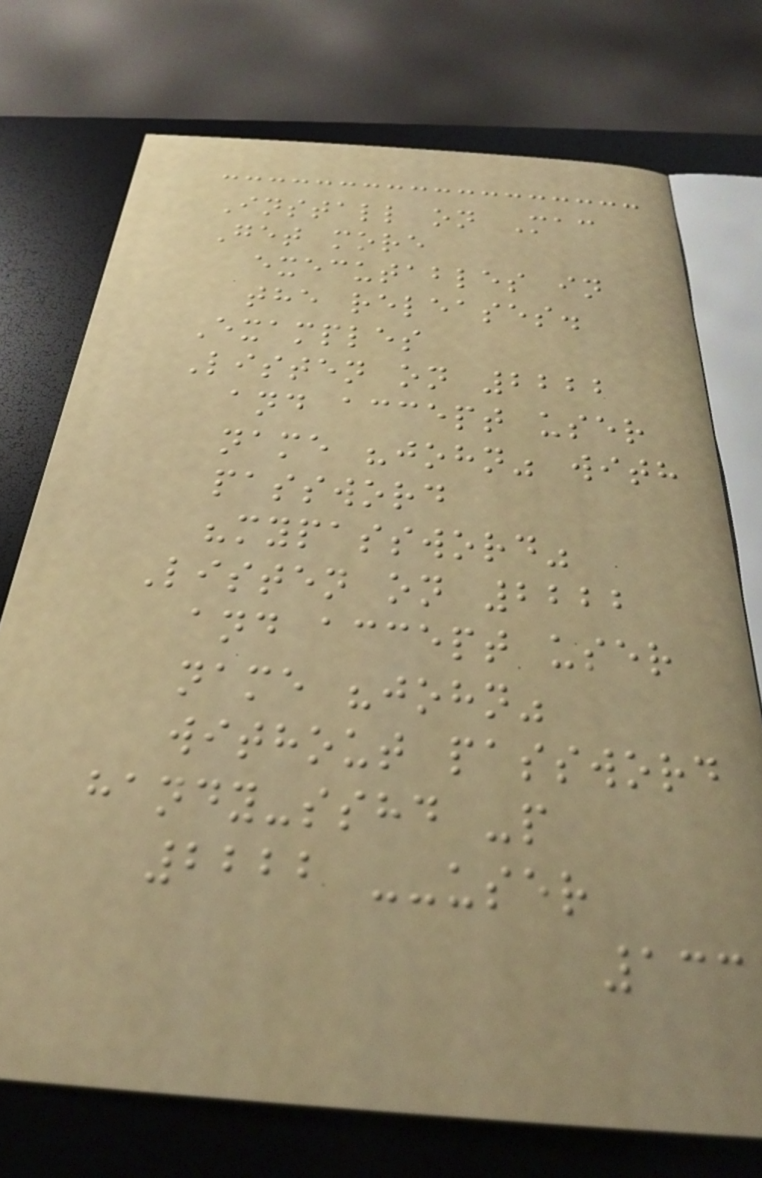Install on Mac
Get more
executables in
the releases.
Examples
Listen on 2222
and accept user
name "john" with
password
"mypassword"
Listen on 2222
and accept user
name "john"
without password
handy-sshd -p
2222 --user
133
